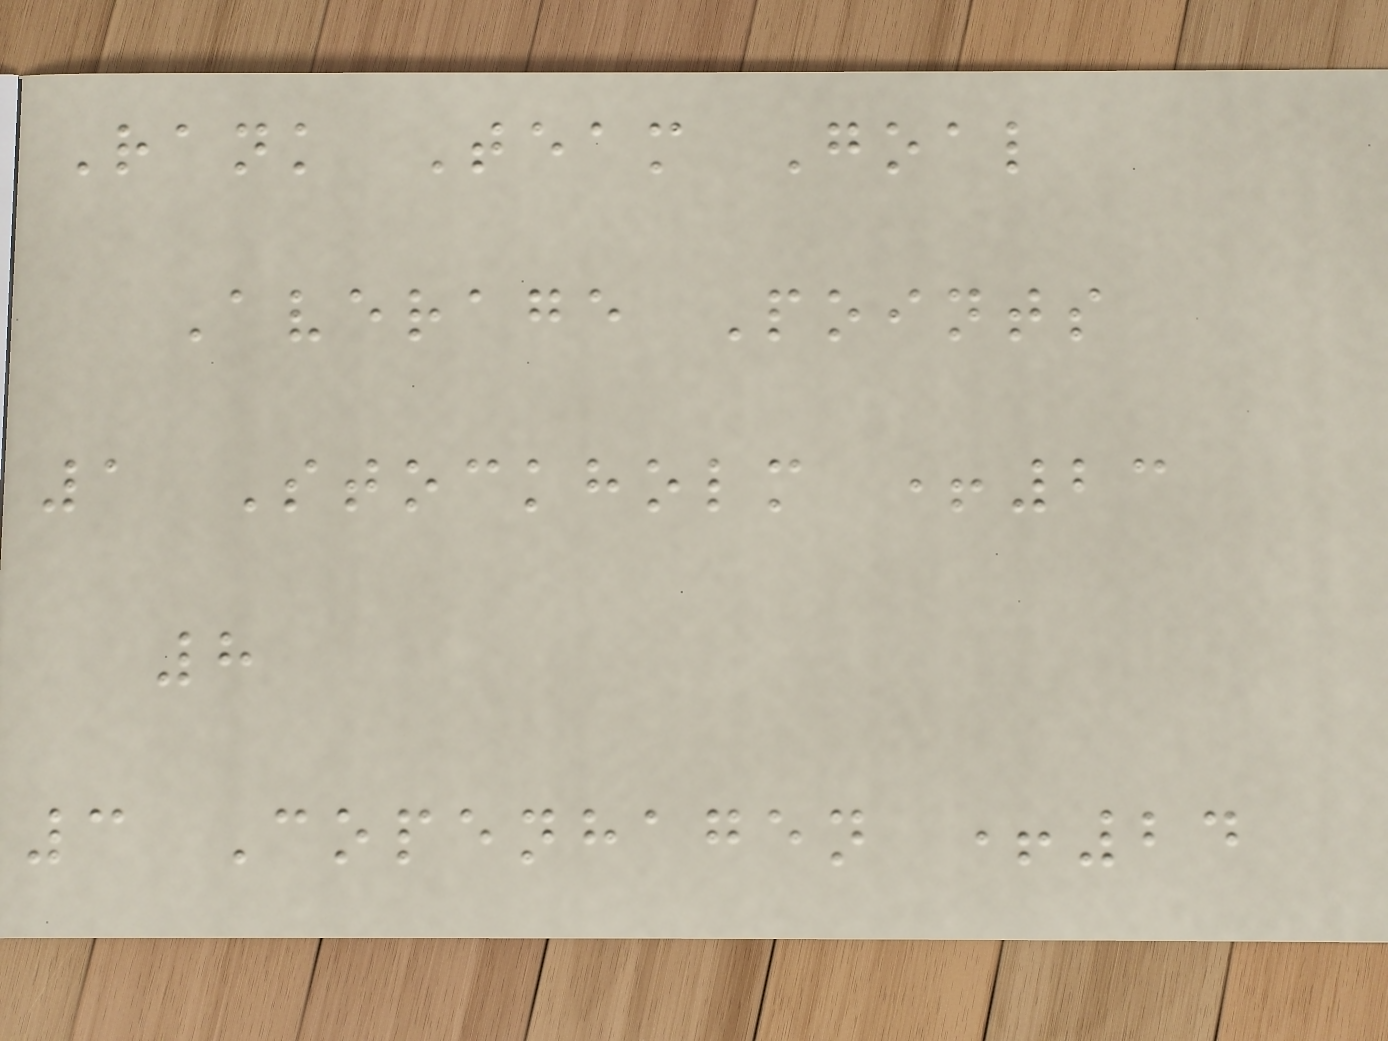Rank Team Goal
Average Points
1 Stockholm +23
8
3 Copenhagen +24
